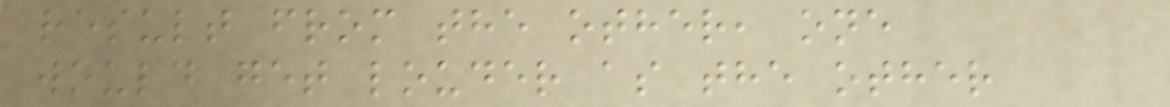result from the other, one
would get louder as the other
